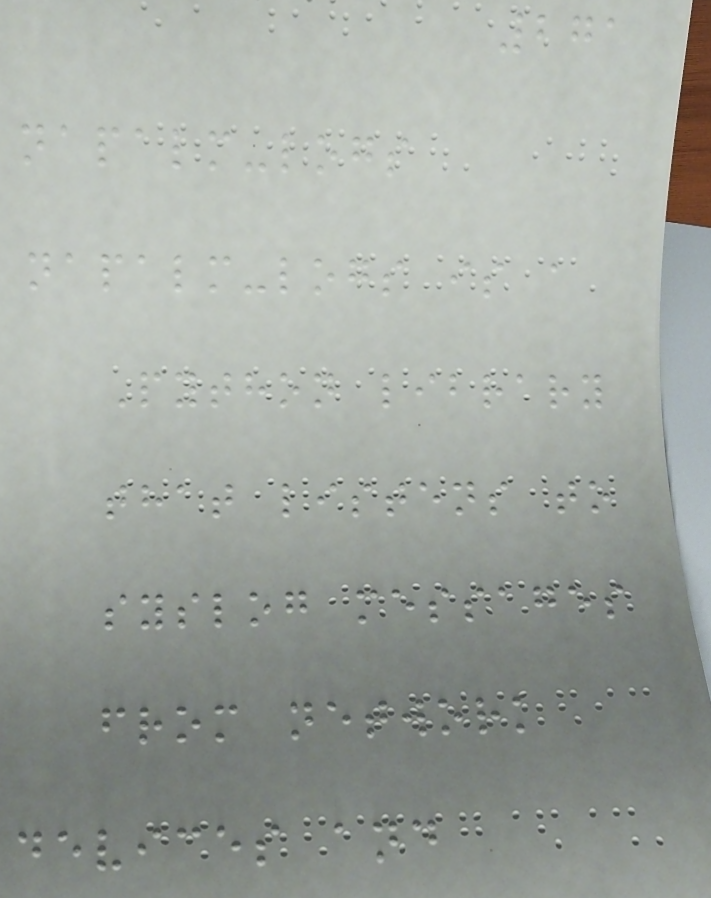271
napalm-logs
napalm-logs is a
Python library
that listens to
syslog messages
from network
devices and
